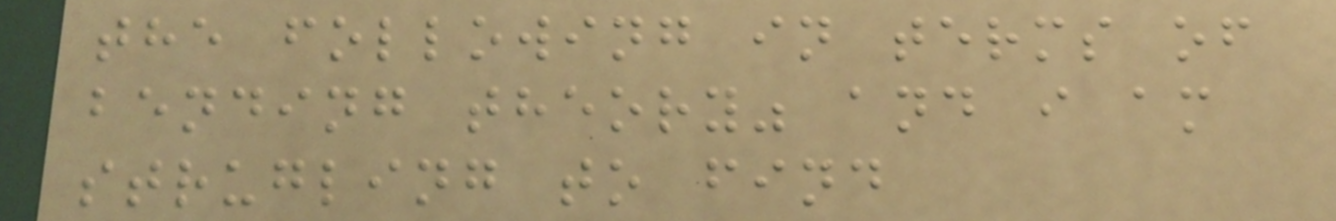the following in terms of
bending theory" and i am
strugling to find
